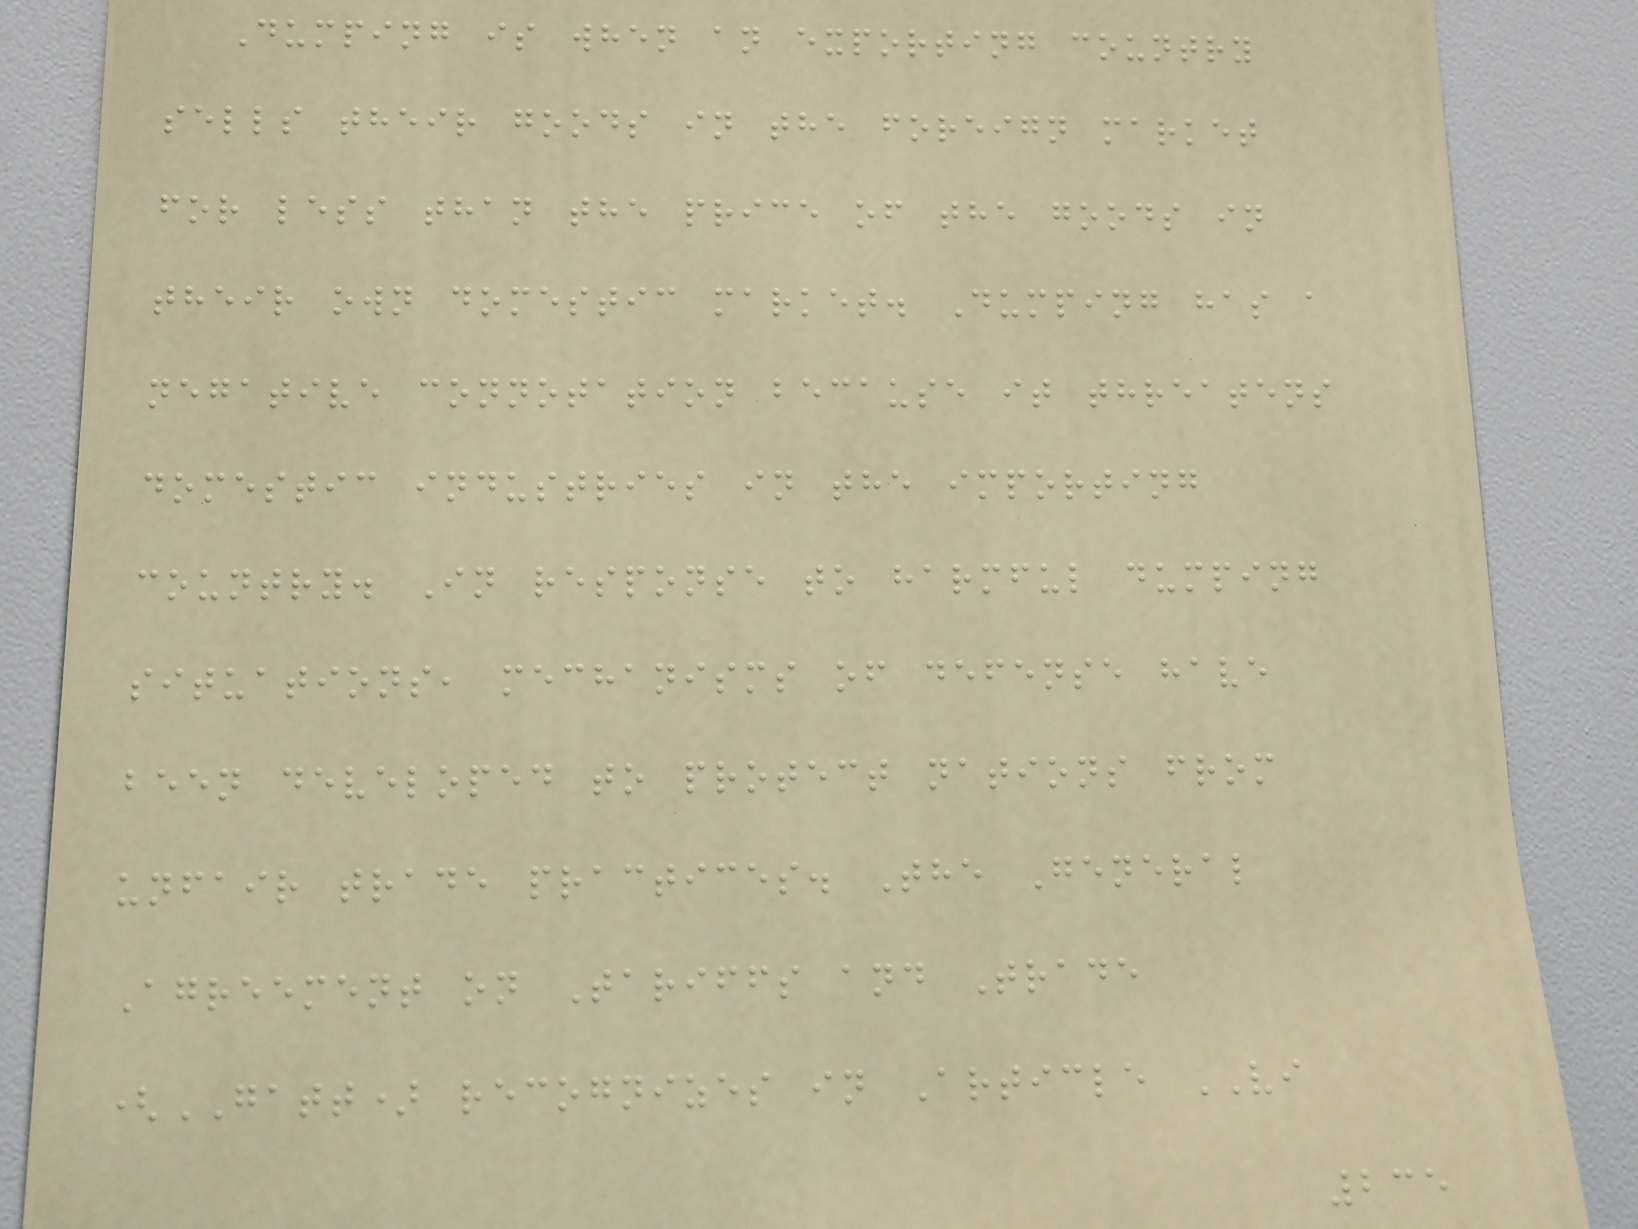Dumping is when an exporting country
sells their goods in the foreign market
for less than the price of the goods in
their own domestic market. Dumping has a
negative connotation because it threatens
domestic industries in the importing
country. In response to harmful dumping
situations, mechanisms of defense have
been developed to protect nations from
unfair trade practices. The General
Agreement on Tariffs and Trade
(GATT) recognizes in Article VI
235
